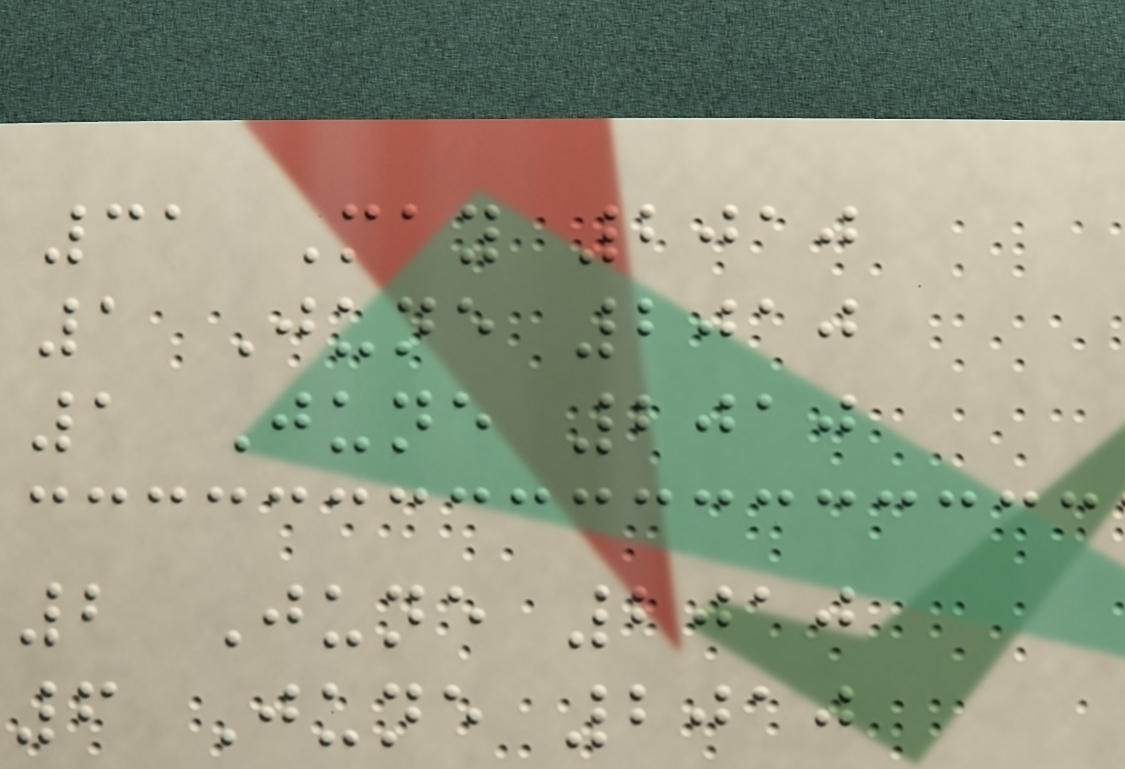31 May 2010
1 June 2010
1 June 2010
2 June 2010
6 June 2010
